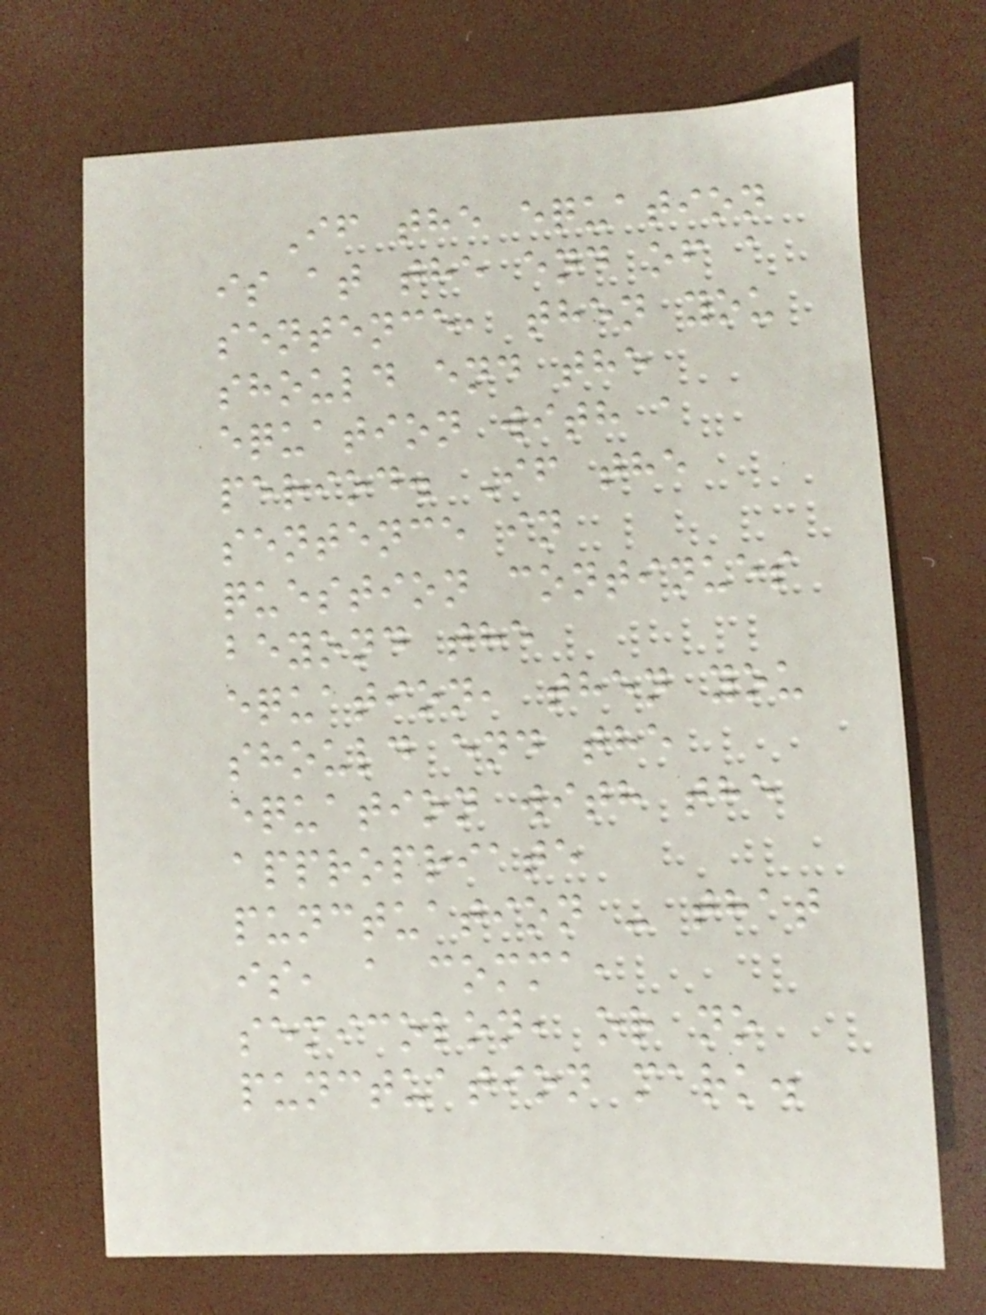If the equation
is at the end of a
sentence, then you
should end the
equation with a
period. If the
sentence in
question continues
beyond the
equation, then you
should end the
equation with the
appropriate
punctuation - that
is, a comma,
semicolon, or no
punctuation mark.
